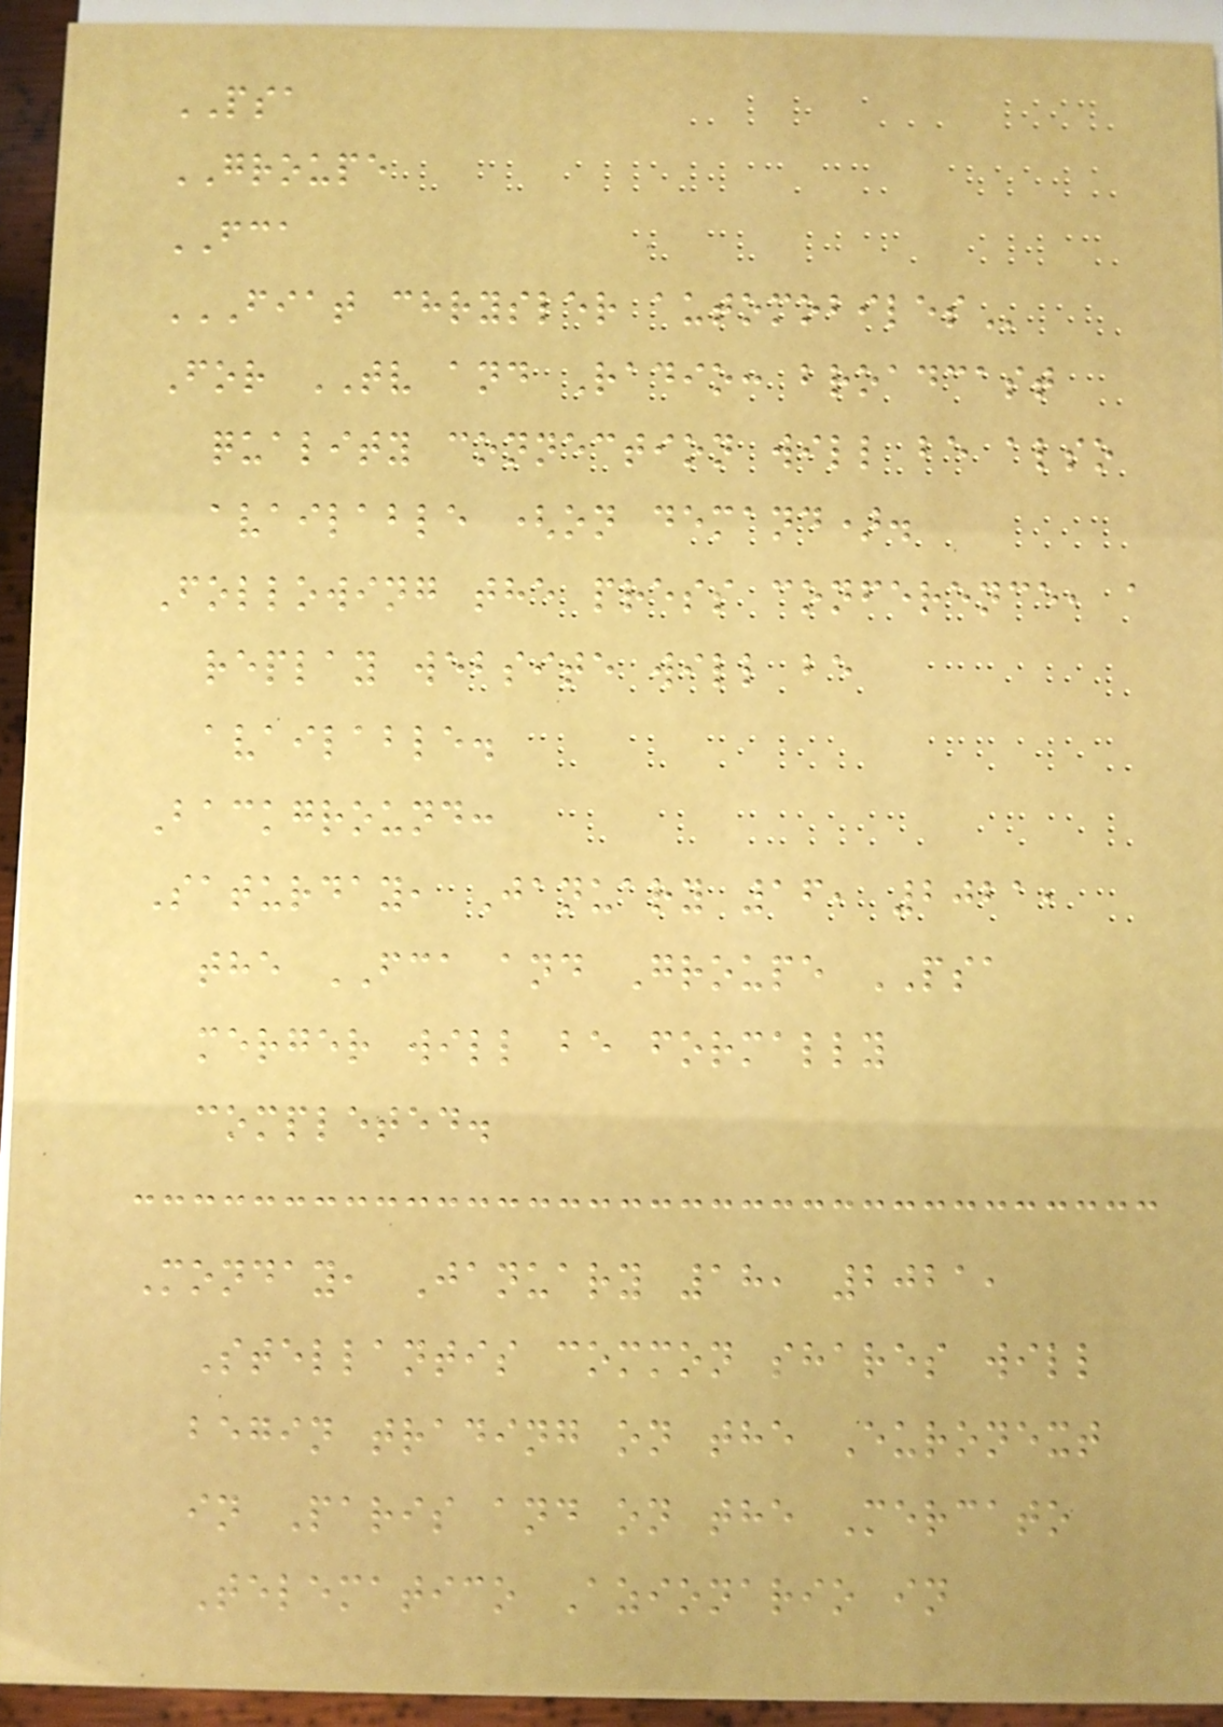PSA
GROUPE
FCA
FIAT CHRYSLER AUTOMOBILES
For TV and Radio: broadcast
quality connection will be also
available (on demand).
Following the press conference, a
replay website will be
available.
Background:
Saturday, January 16, 2021,
the FCA and Groupe PSA
merger will be formally
completed.
Monday, January 18, 2021,
Stellantis common shares will
begin trading on the Euronext
in Paris and on the Mercato
Telematico Azionario in
